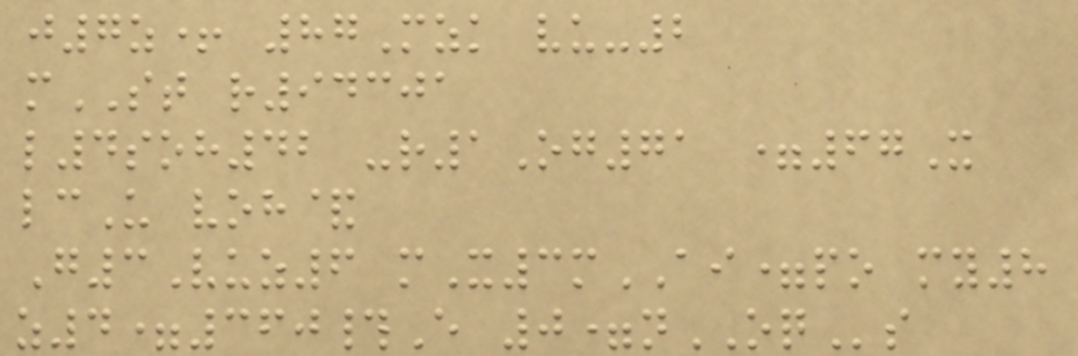j7z+ 87Mzk vu-2
mST r94301
l4soh42 -r1Og71 =67X
lcU voh&
G3Vuz6 mX3mAI=po my8
z4=360#E 0=nOQs
